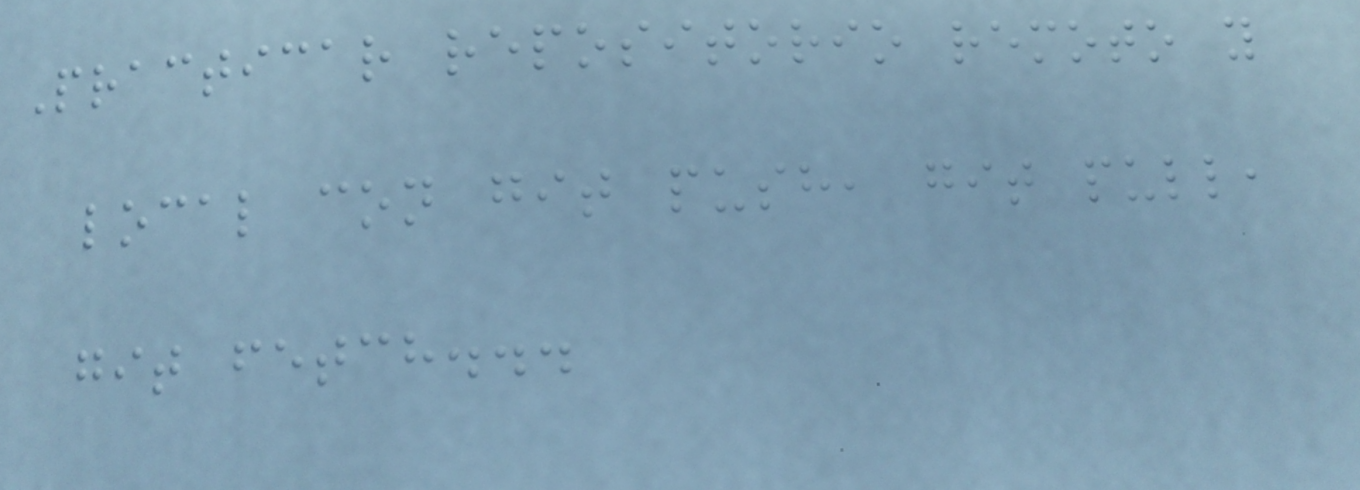Practicar repositorio remoto y
local con git push, git pull,
git fetch...
